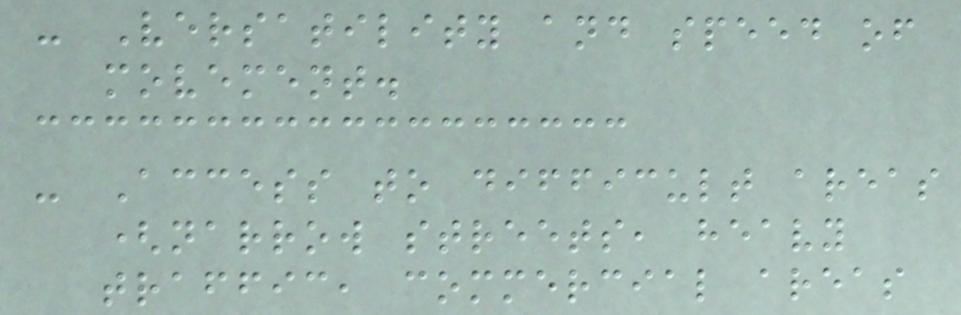- Versatility and speed of
movement.
- Access to difficult areas
(narrow streets, heavy
traffic, commercial areas
